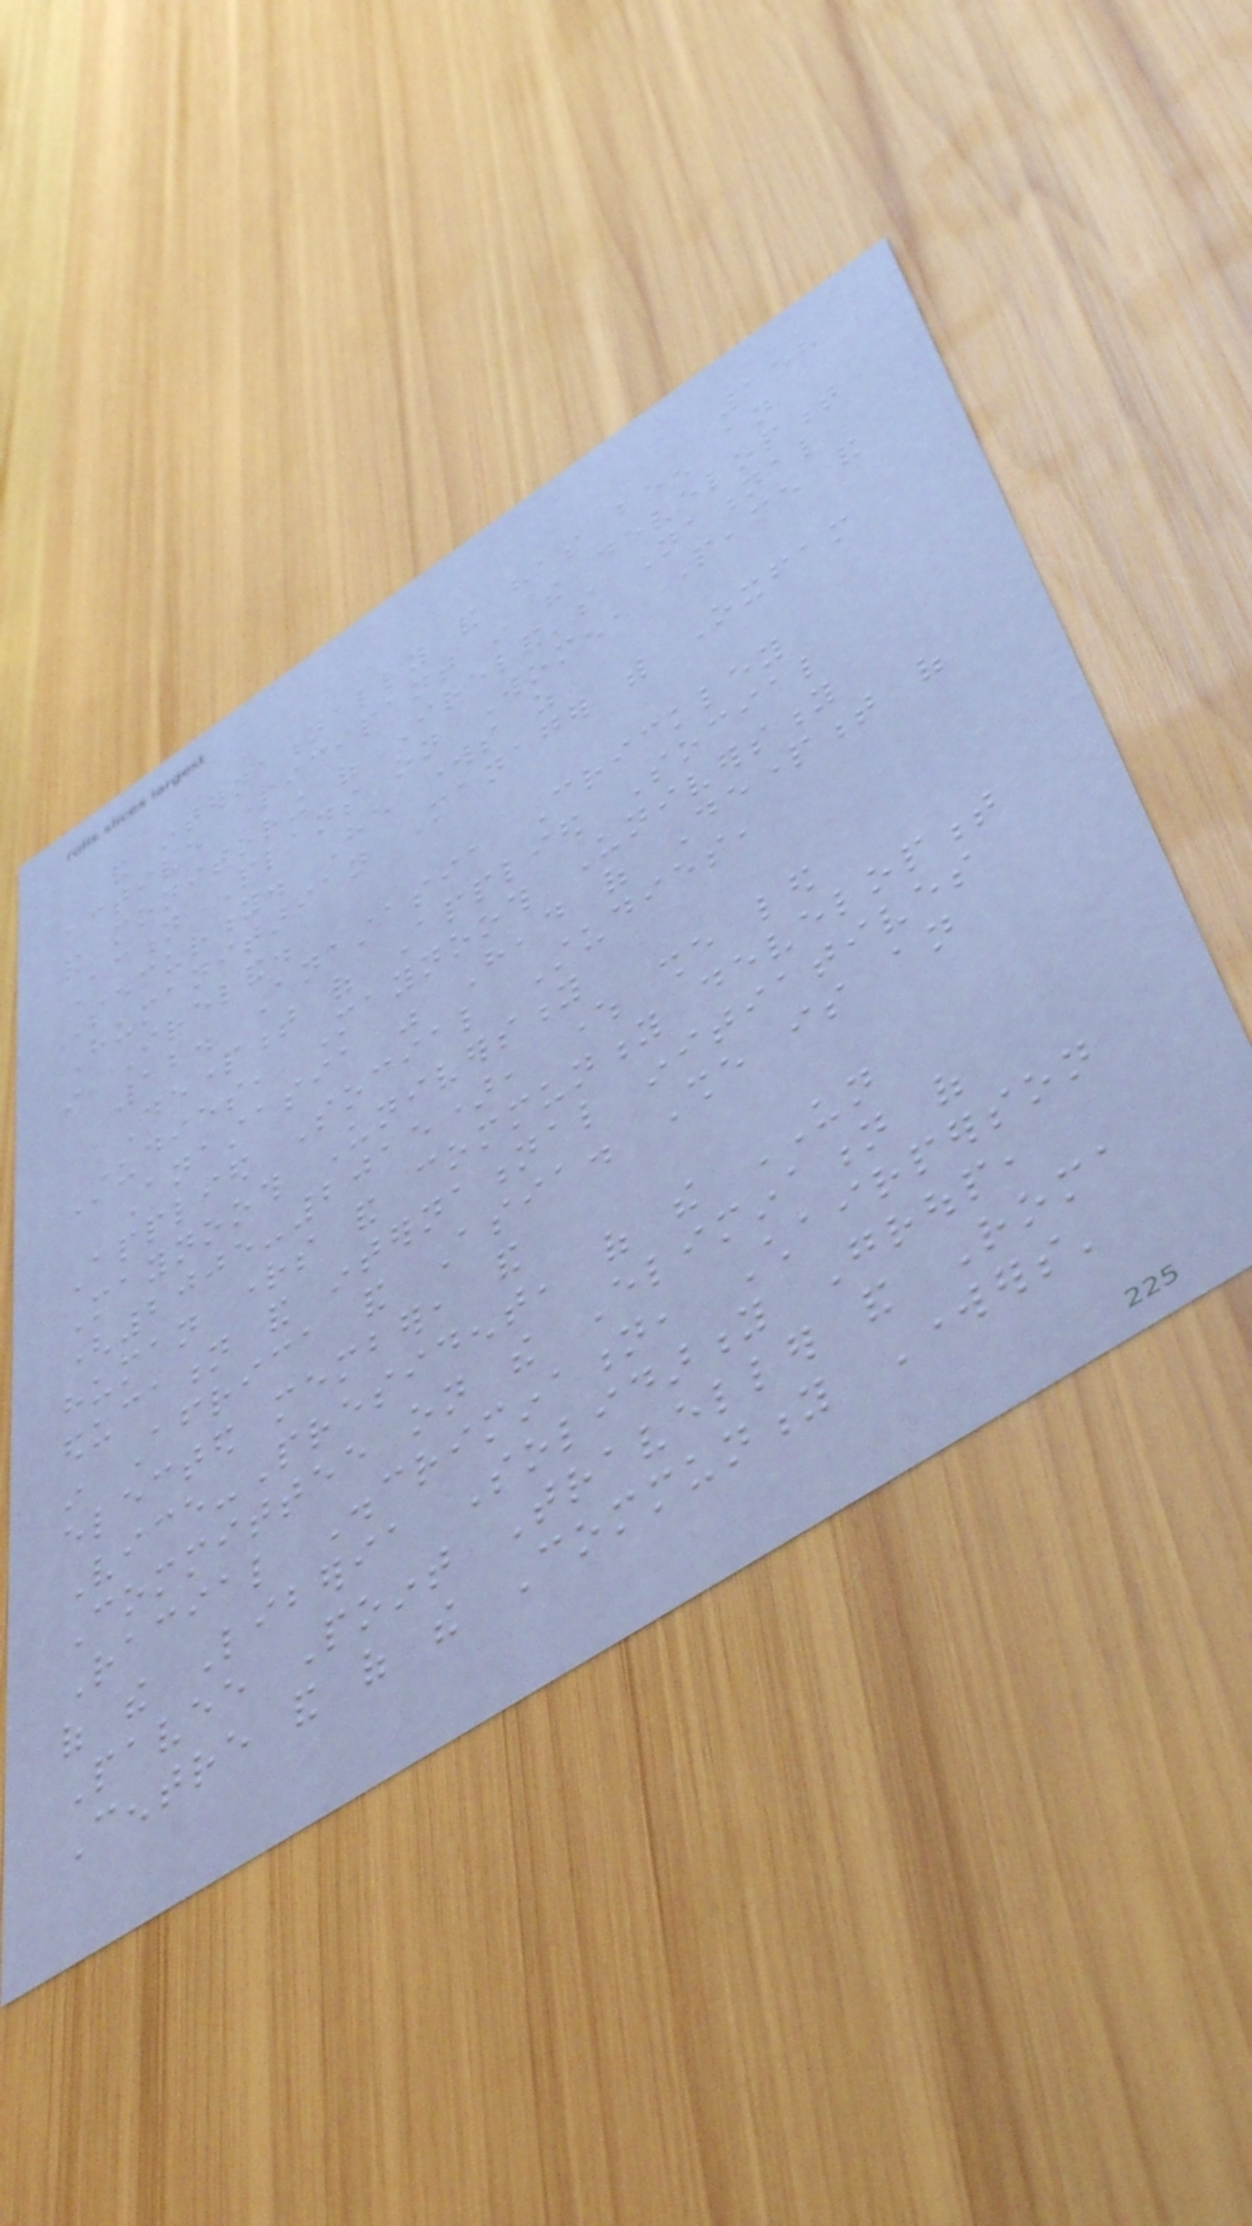158
and internationally and has been an
active participant in the development
and monitoring of Ireland's National
Action Plans on Women, Peace and
Security. He works as
Humanitarian Manager with Oxfam
in Ireland.
12. Anastasia Crickley
Department of Applied Social
Studies, Maynooth University
Anastasia was Head of Department of
Applied Social Studies,
Maynooth University
(2005-2015), where she led
human rights and community development
education and international initiatives
in Africa and Asia. She is an
elected member, and
Vice-President, of the UN
Committee on the Elimination of
Racial Discrimination, Chairperson
of the Liberia Solidarity Group,
Pavee Point Traveller and Roma
Centre and of the Community Workers'
